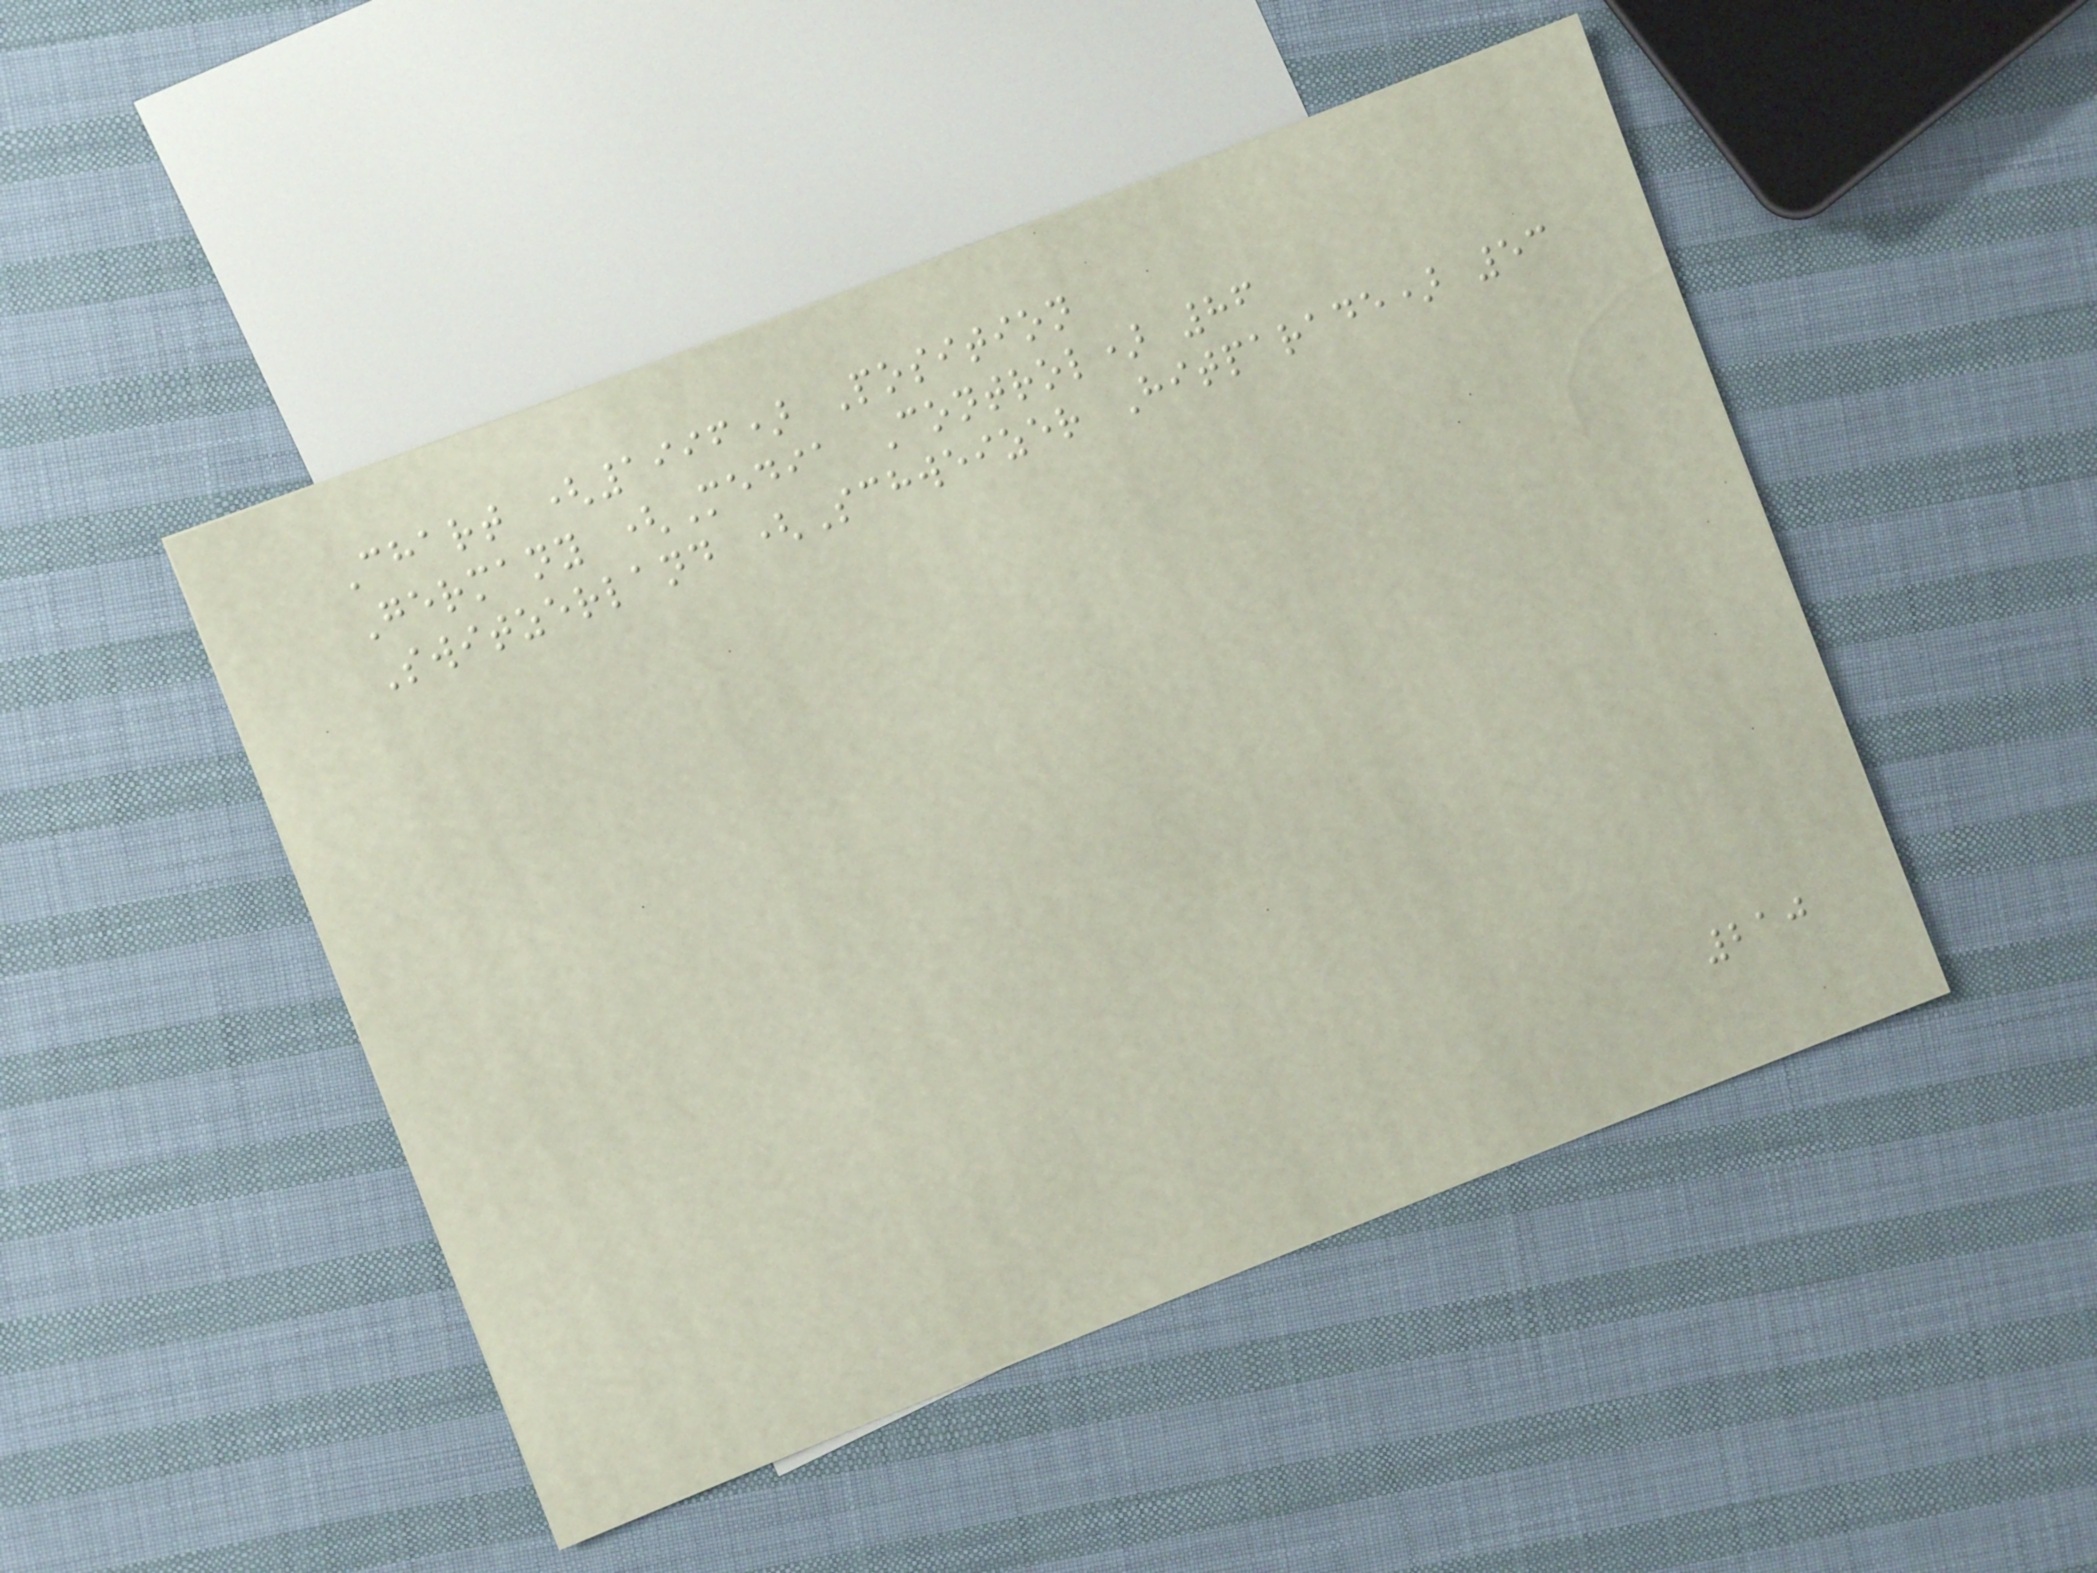Chart (1996) Position
Germany (Media Control) 86
Switzerland (Schweizer Hitparade) 53
210
